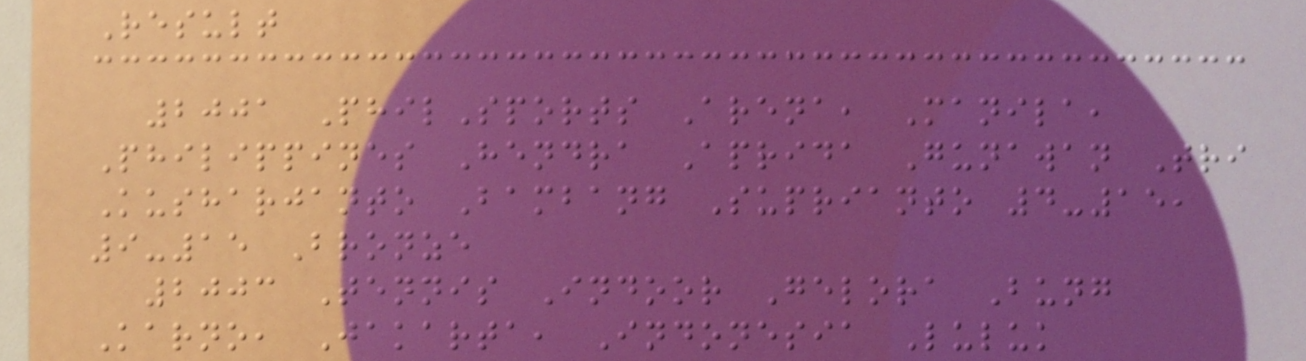Result
2001 PhilSports Arena, Manila,
Philippines Hendra Aprida Gunawan Tri
Kusharjanto Bambang Suprianto 4-15,
9-15 Bronze
2003 Tennis Indoor Gelora Bung
Karno, Jakarta, Indonesia Luluk
